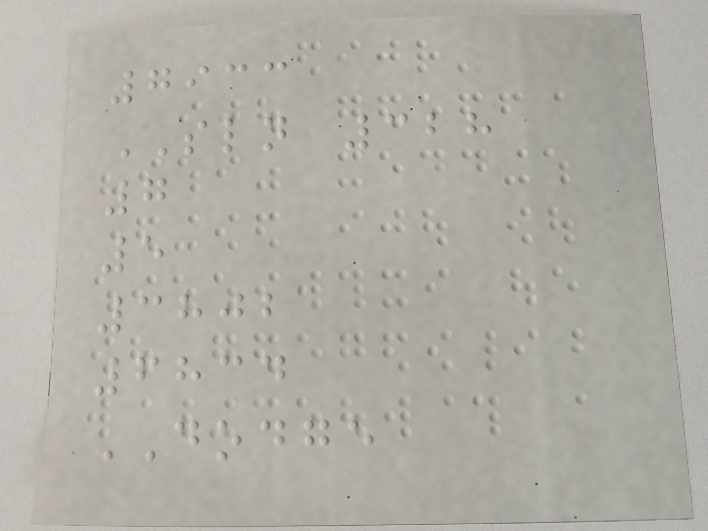7933
SLN 328
7
5
3802
6834
DODGE
